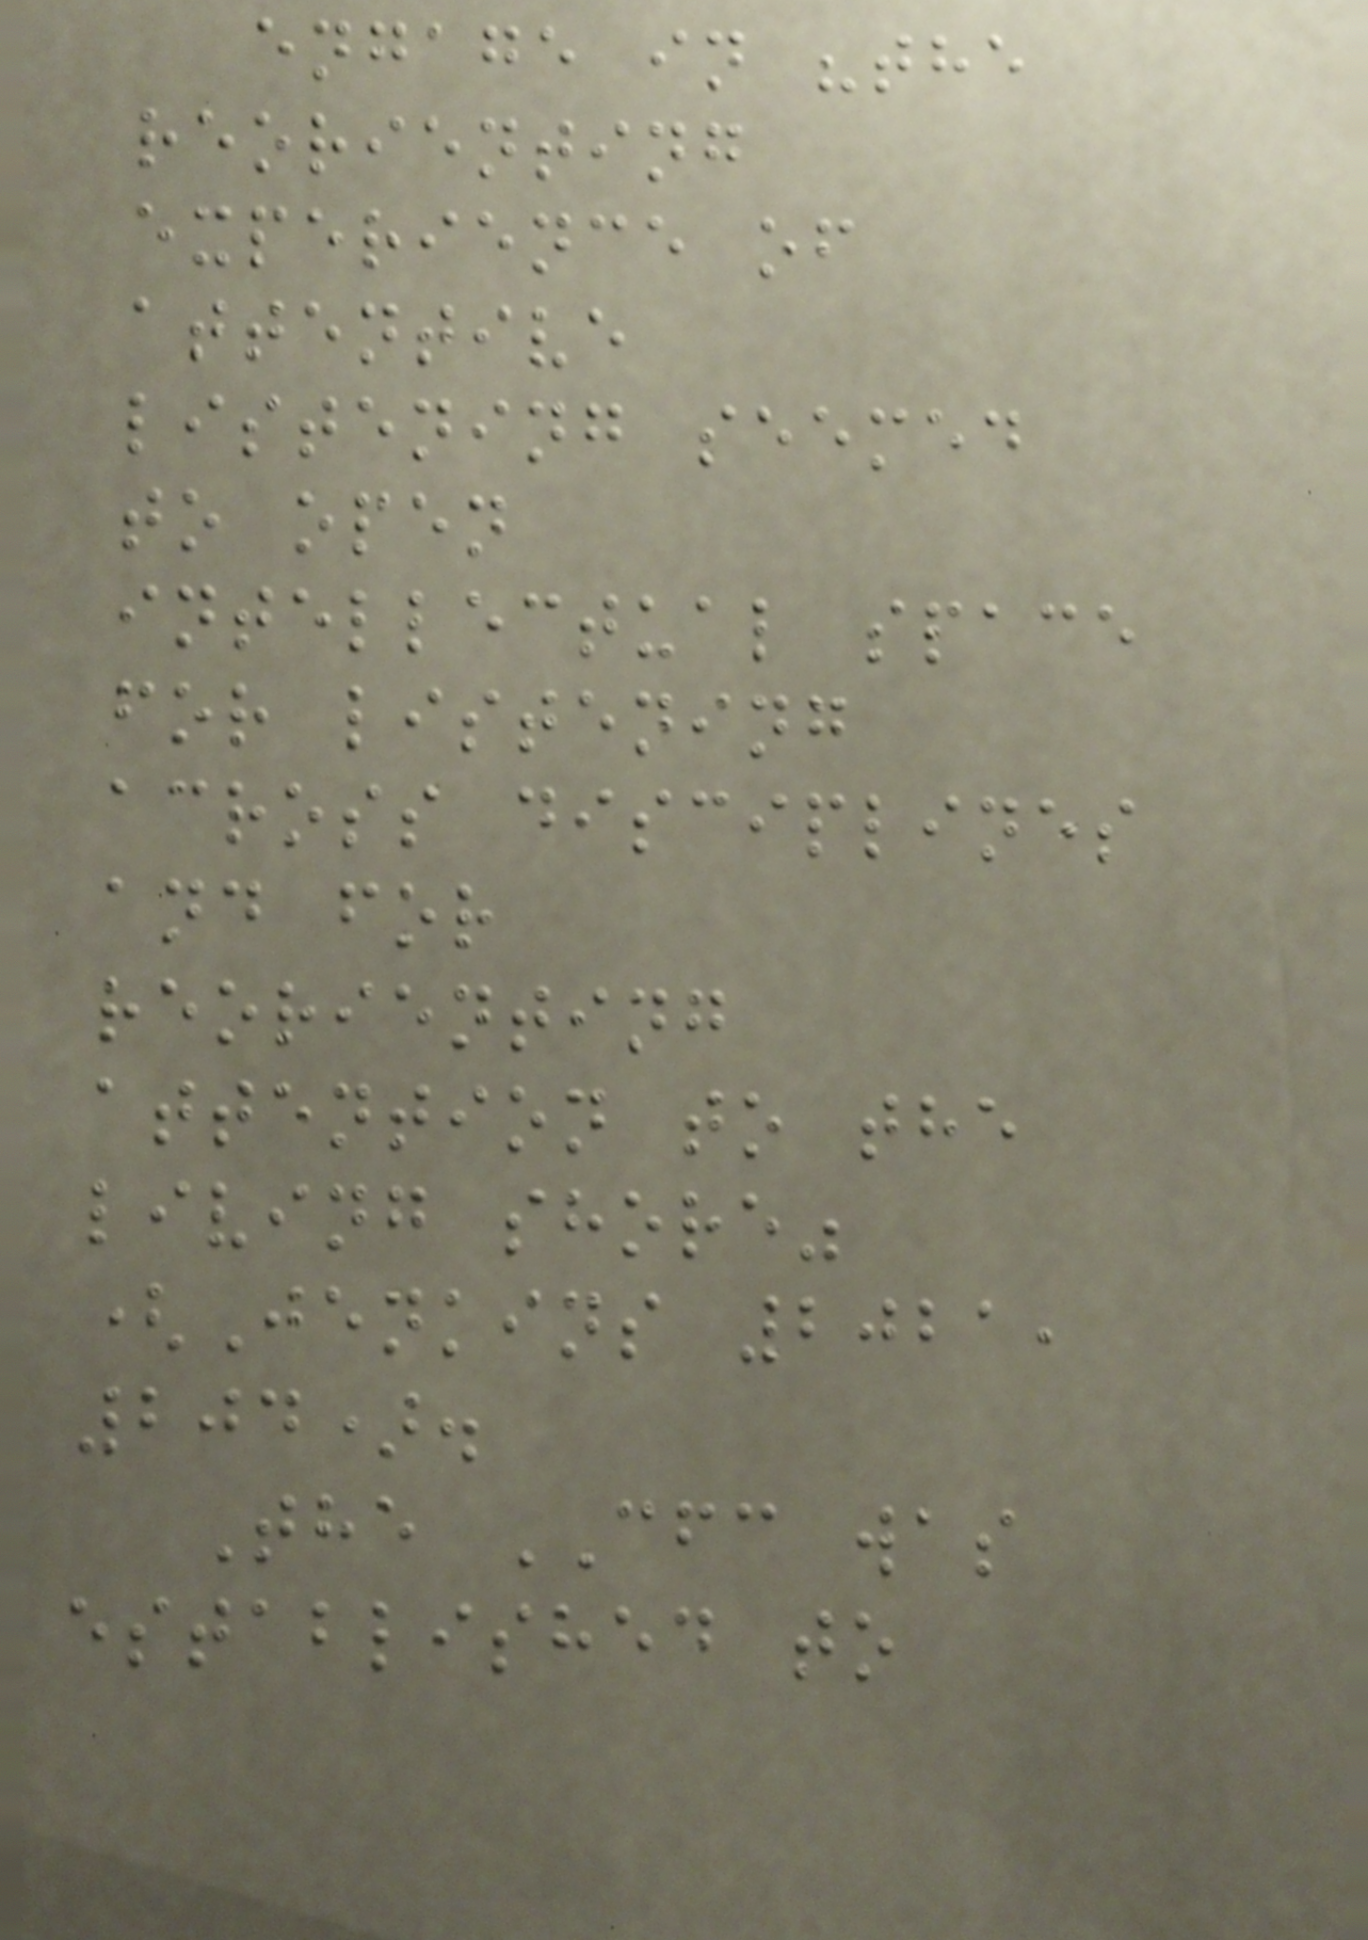engage in "the
reorienting
experience of
attentive
listening seemed
to open
intellectual space
for listening
across disciplines
and for
reorienting
attention to the
living shore"
(Jenkins 2021,
204).
The CFC was
established to
